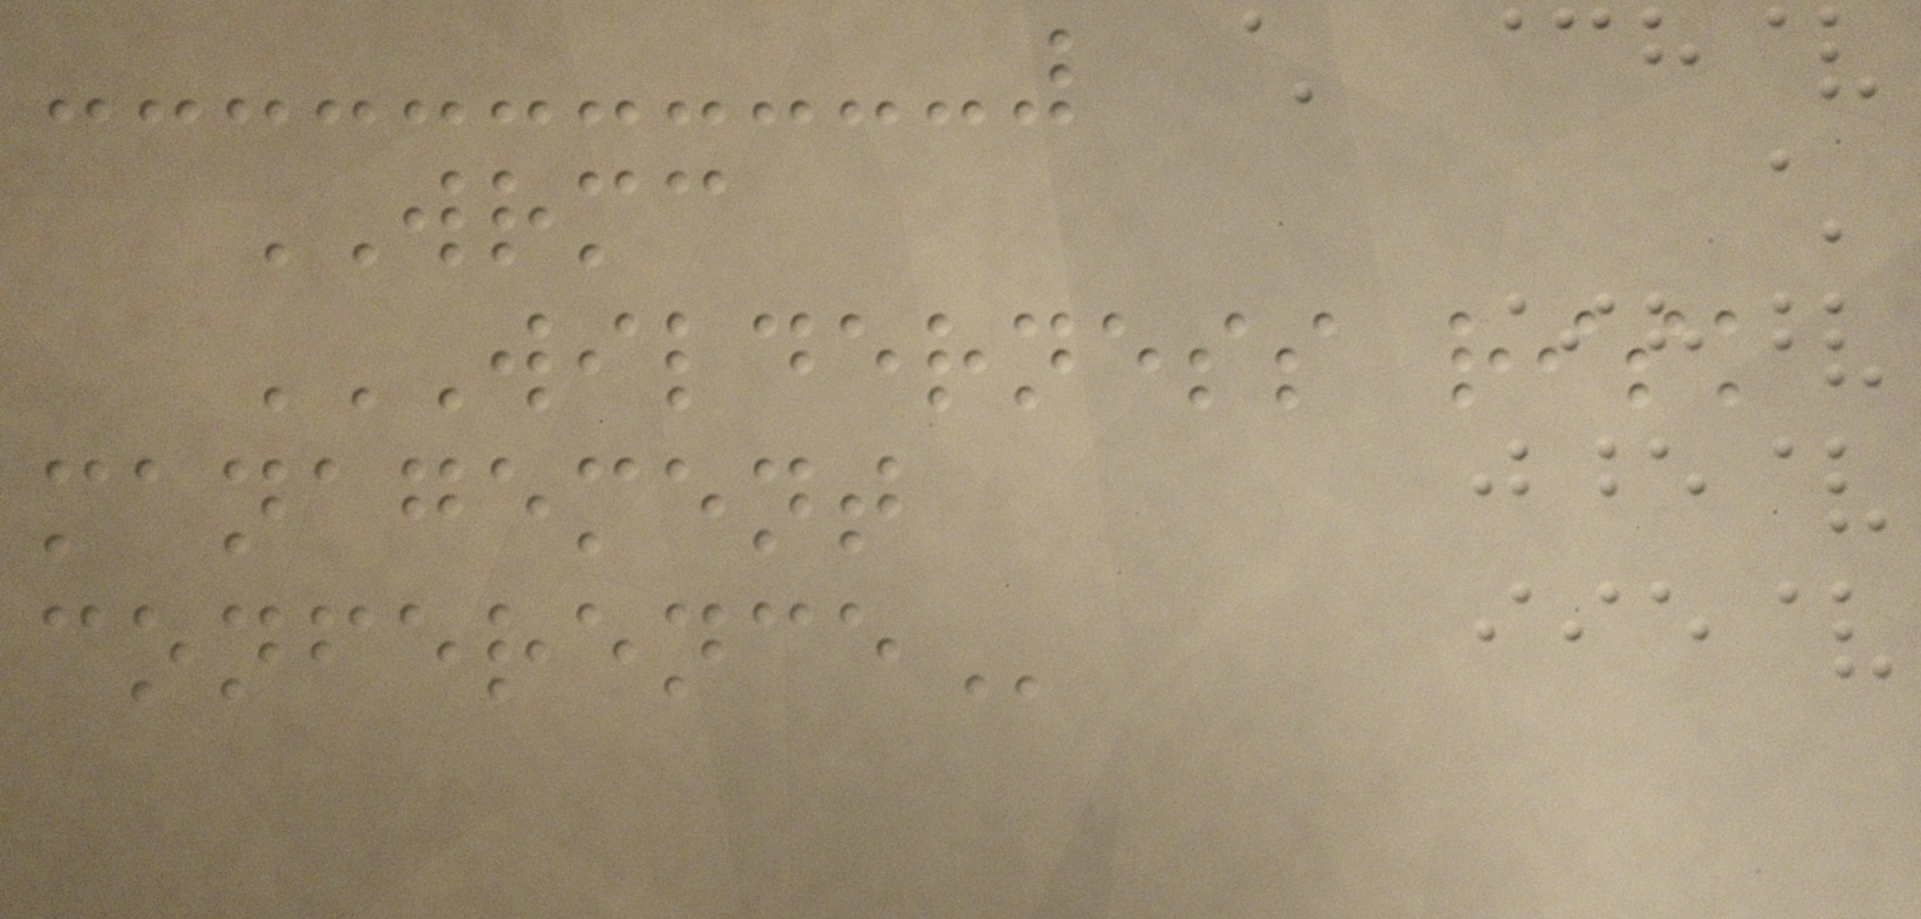WRMC
WILDERNESS RISK
MANAGEMENT
CONFERENCE
